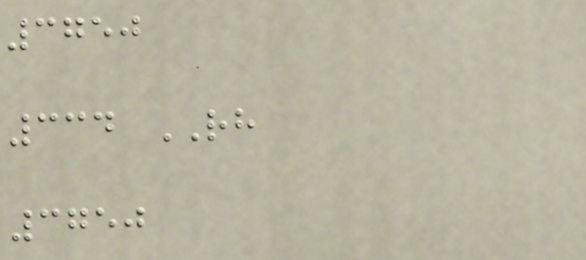3750
334 RH
3750
